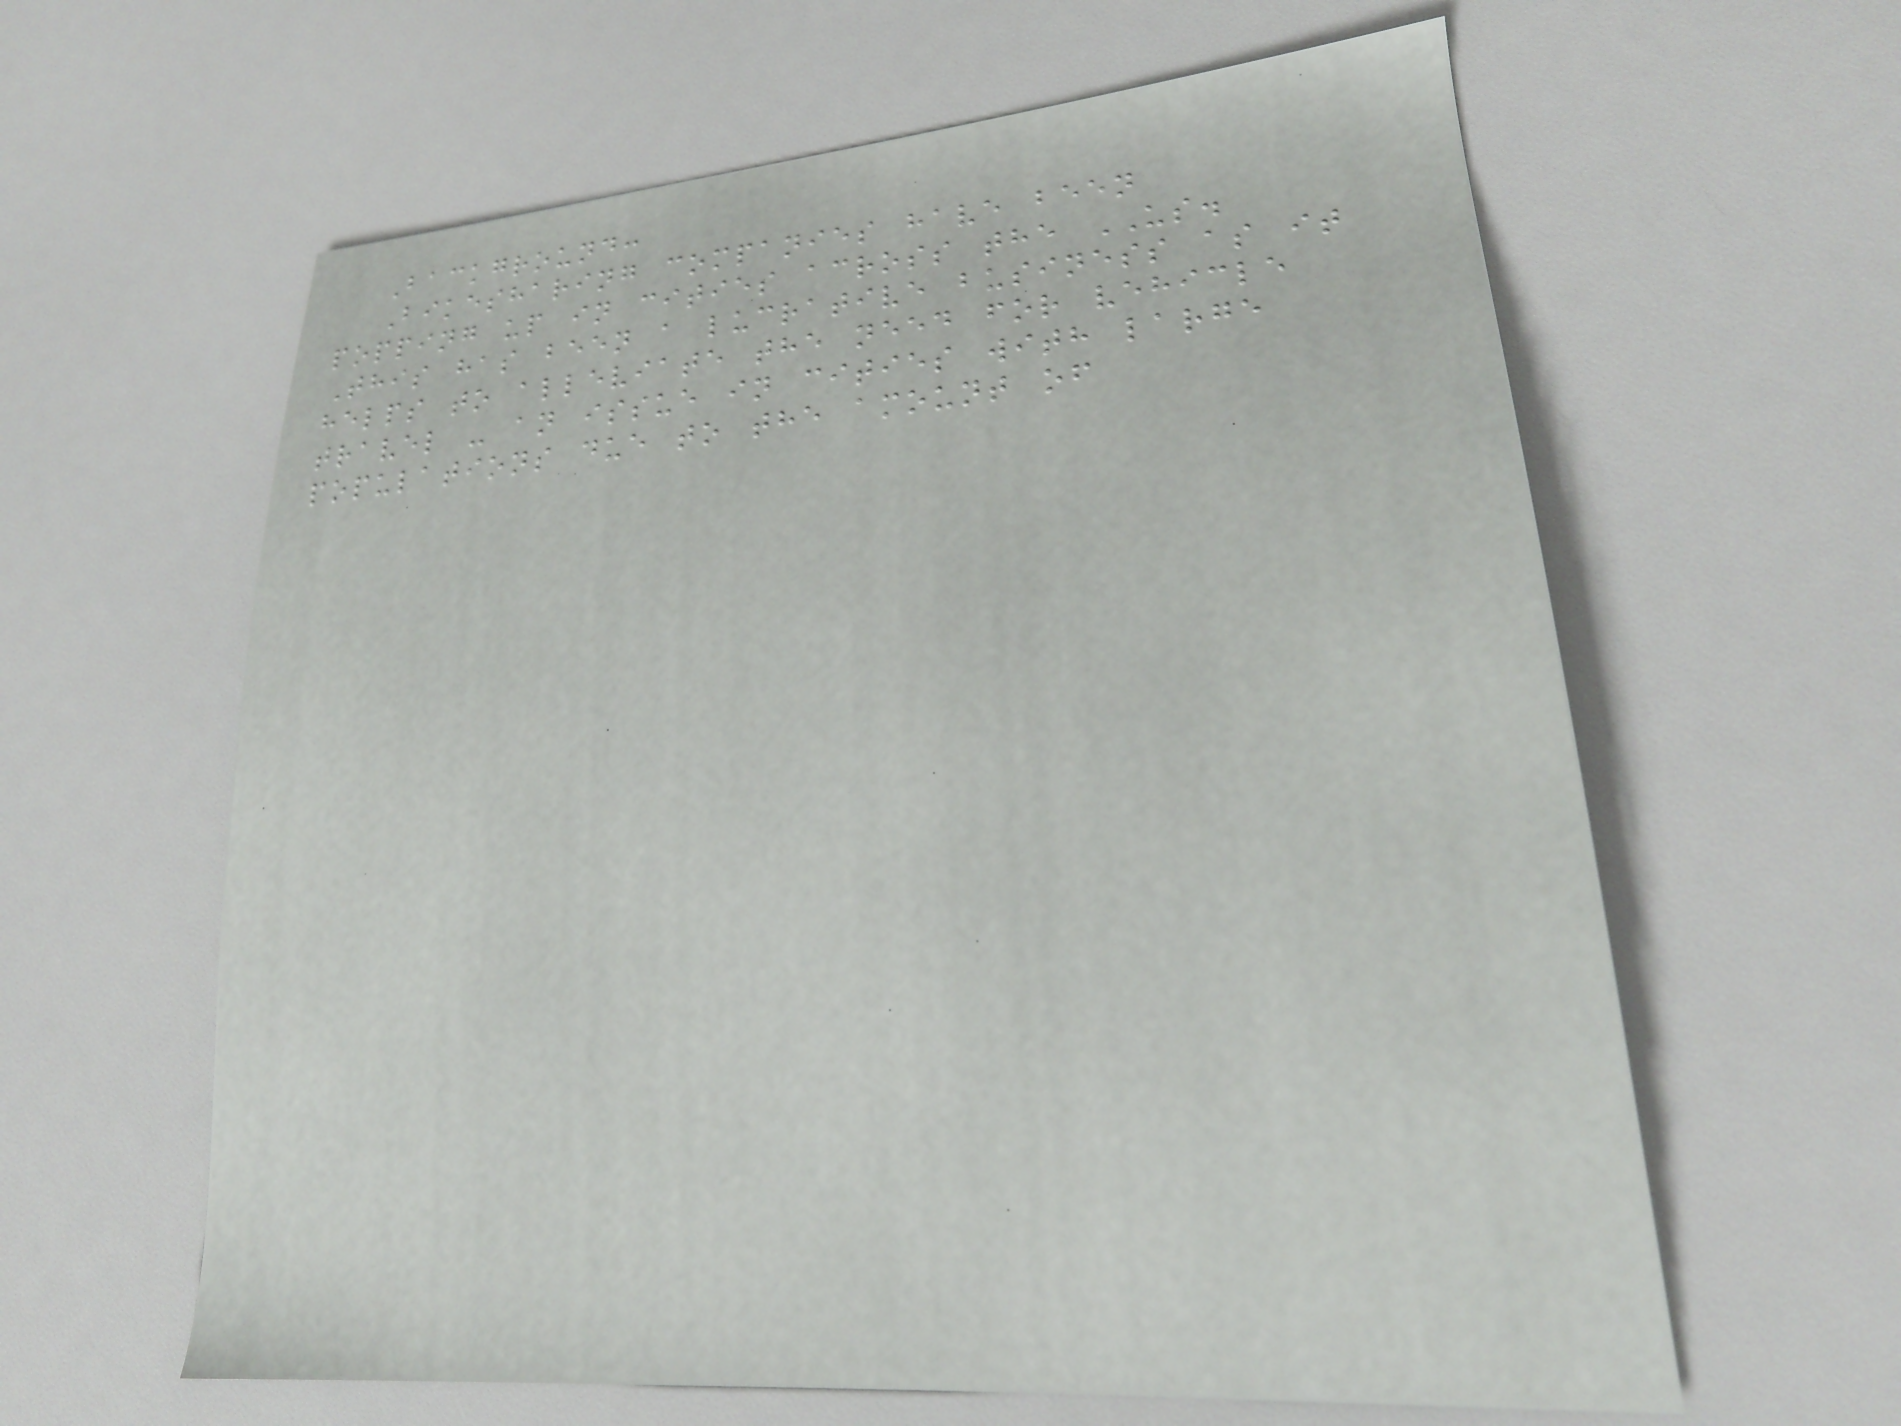Background:
Bikesharing companies have been
popping up in cities across the US.
This has been a lucrative business as it
helps to alleviate the need for vehicle
travel - an issue in cities with large
populations due to the amount of
